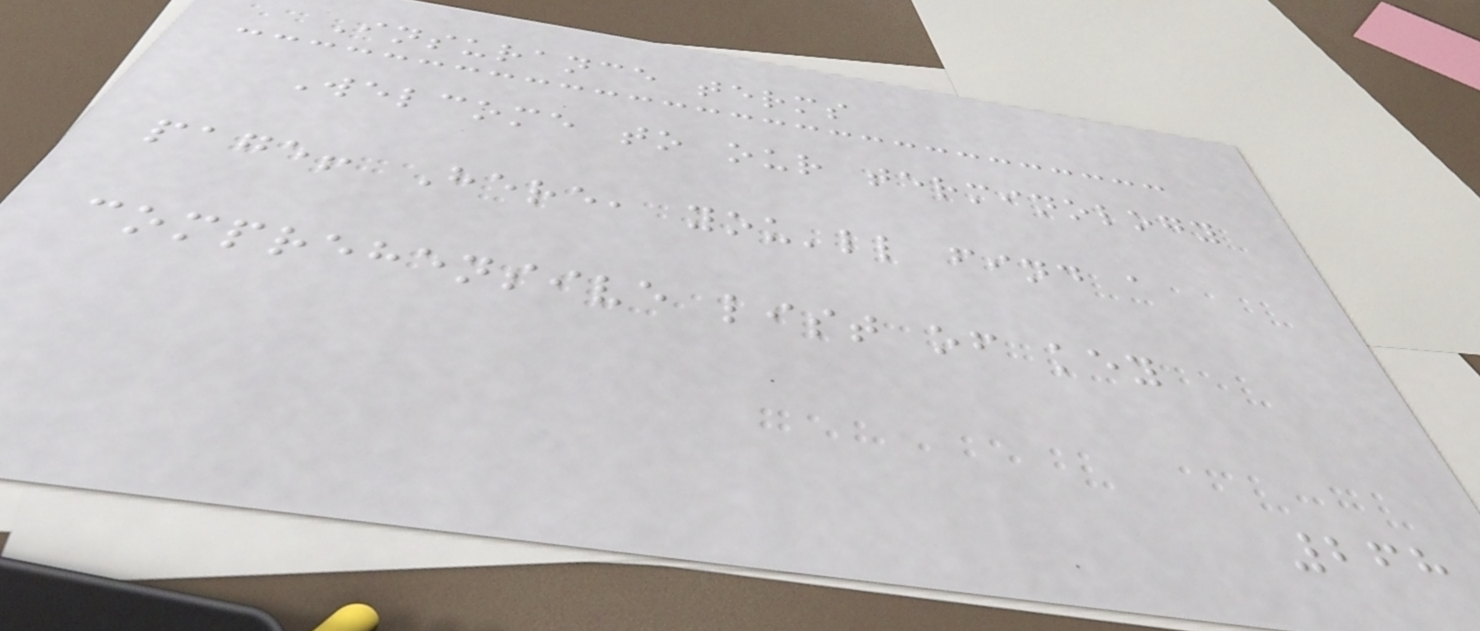Insurance terms
Welcome to our terminology
page! Here, you'll find a
comprehensive list of key
268
